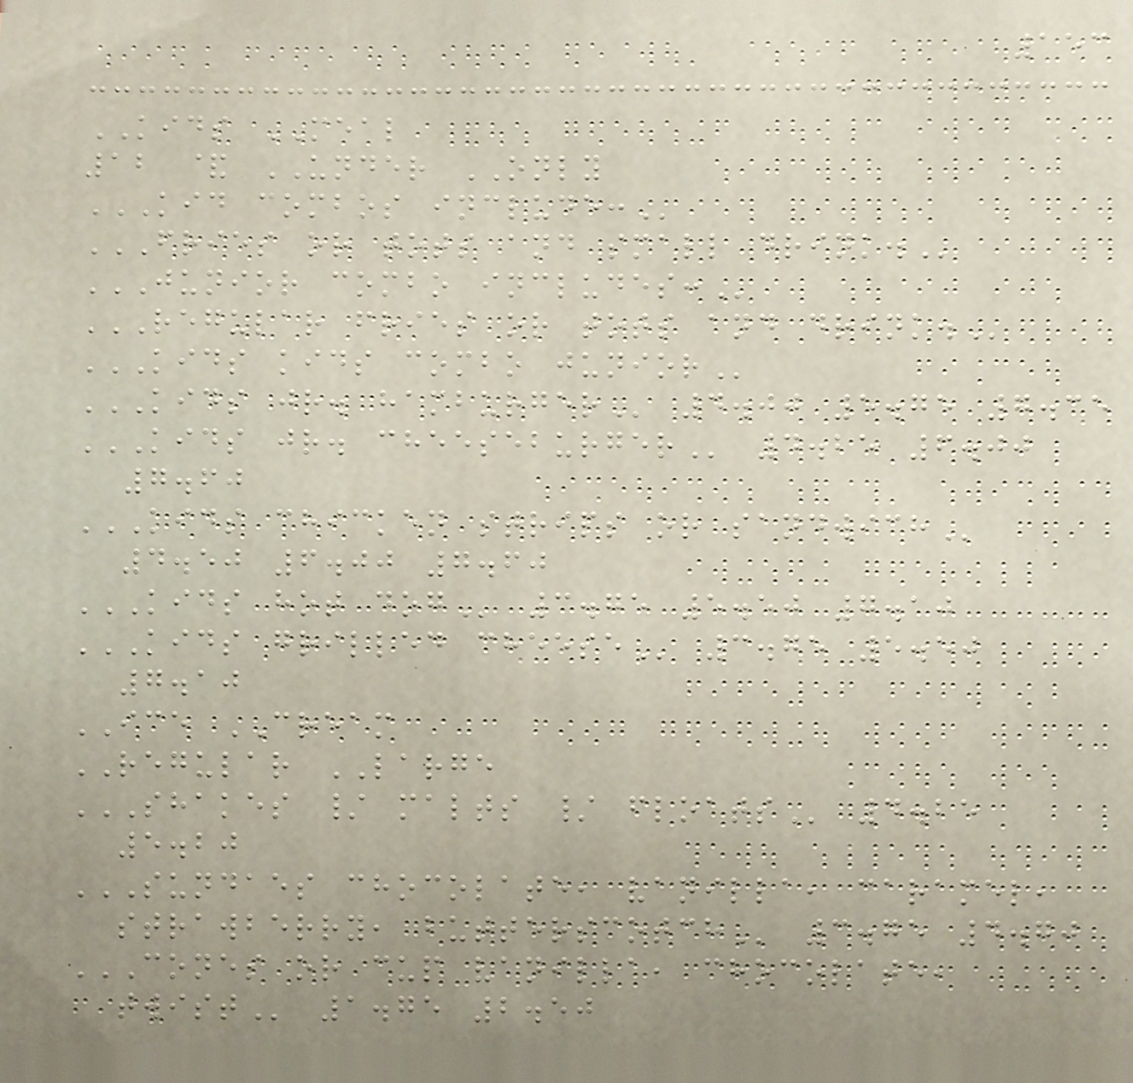153
KIDS MEAL
12 & UNDER ONLY
KID COMBOS INCLUDE:
FRIES OR TOTS AND SMALL DRINK.
JUNIOR COMBO INCLUDES:
REGULAR FRIES OR TOTS AND DRINK.
KIDS KIDS COMBO JUNIOR
KIDS JR. HAMBURGER 4.00 5.75 7.35
KIDS JR. CHEESEBURGER 4.25 6.00
7.60
KIDS CHICKEN STRIPS OR SANDWICH
4.50 6.00 7.60
KIDS HOT DOG 3.75 5.50 7.10
KIDS GRILLED CHEESE 3.75 5.50
7.10
ICE CREAM
REGULAR LARGE
SHAKES / MALTS / FLOATS 4.25
5.20
SUNDAES CHOCOLATE, VANILLA, CARAMEL,
STRAWBERRY, BUTTERSCOTCH 3.75 4.70
CONES OR CUP VANILLA, CHOCOLATE,
TWIST 1.75 2.50
